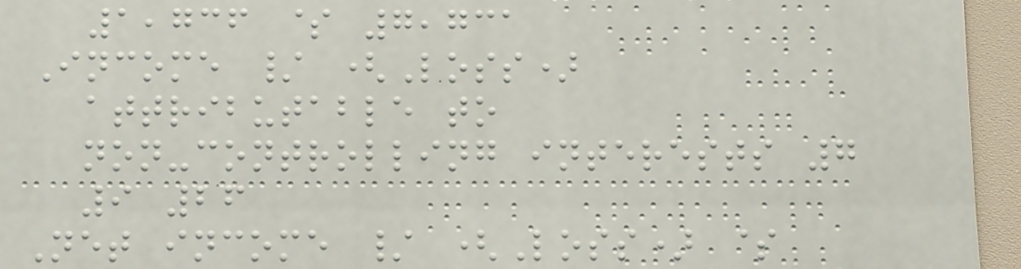1,736 $ 7,731
Income / (Loss)
attributable to
non-controlling interests 7
9 26
Net income / (Loss) $
